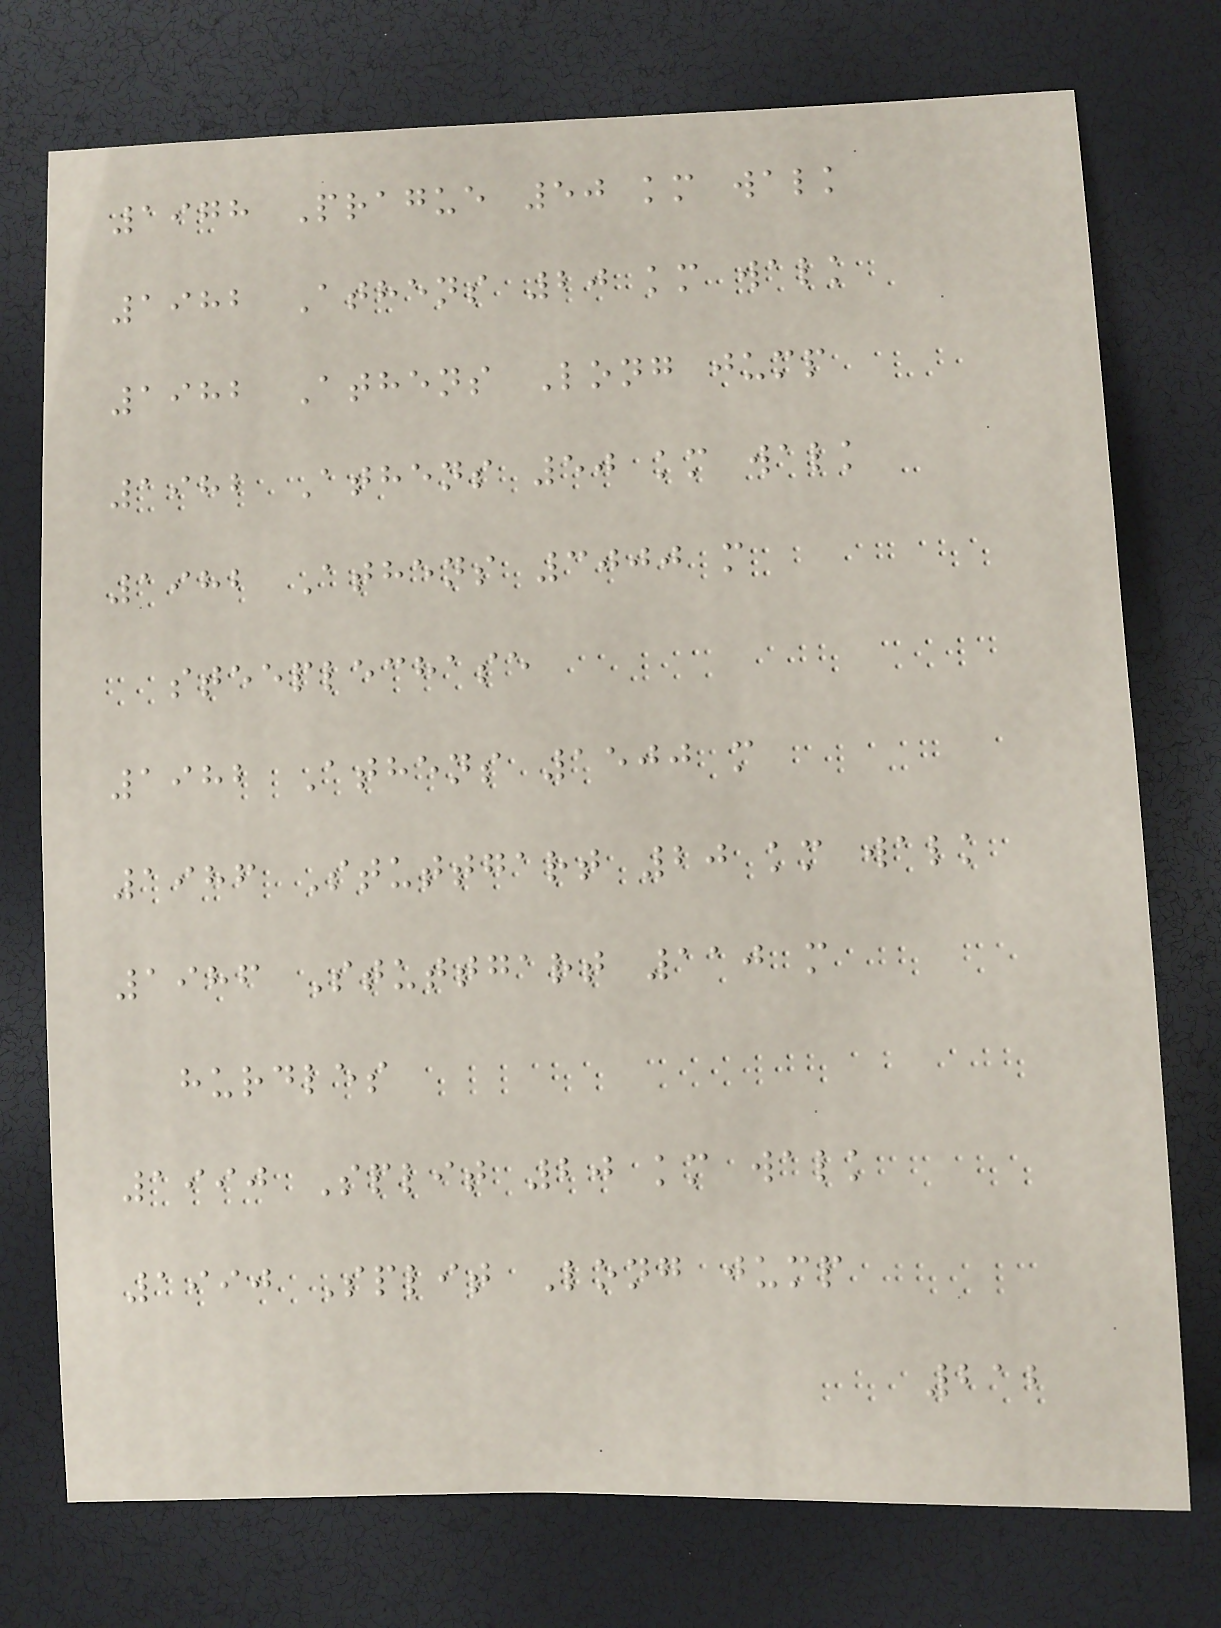1978 Prague 50 km walk
1982 Athens 20 km walk
1982 Athens Long jump
1982 Athens 50 km walk
1982 Athens 3000 m
steeplechase
1982 Athens 1500 m
1986 Stuttgart 20 km walk
1986 Stuttgart 110 m
hurdles
1990 Split 20 km walk
1990 Split Long jump
212
